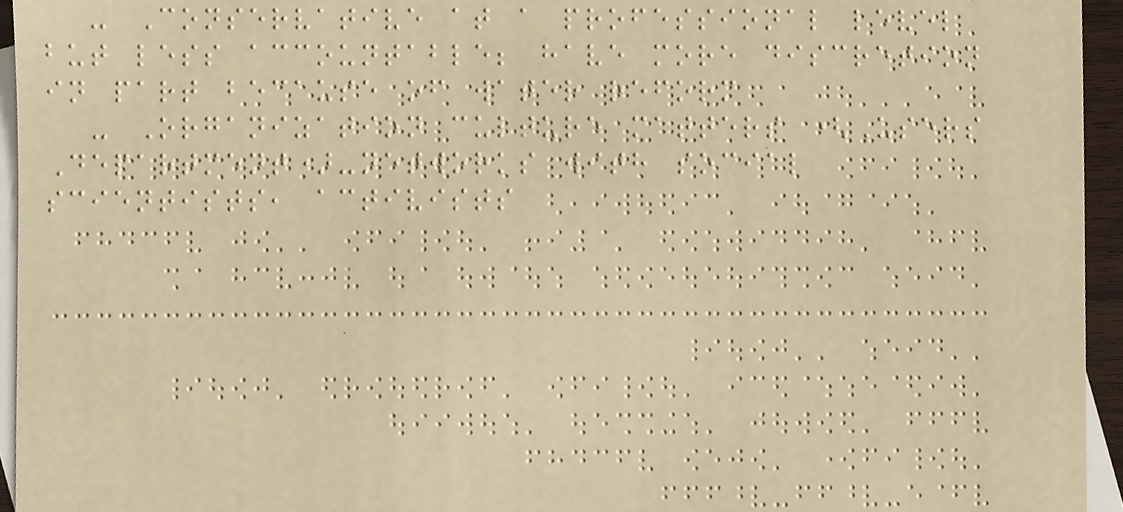- Conservative at a professional level
but less accountable; have more discretion
in part because of water reform
- Organization culture matters (Users
Department)-networks with social
scientists, activists
